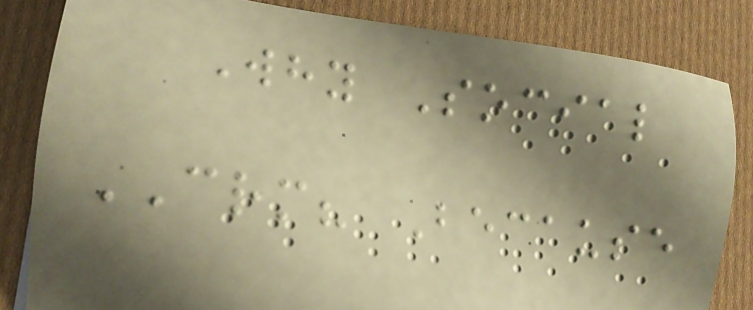Why Social
CRM? Because
